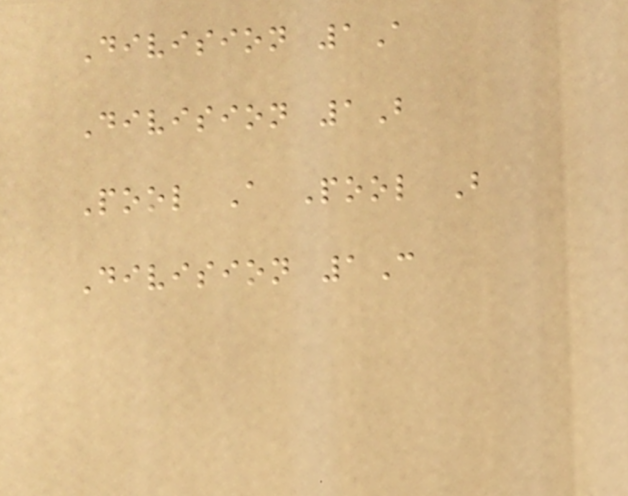Division 1A
Division 1B
Pool A Pool B
Division 1C
